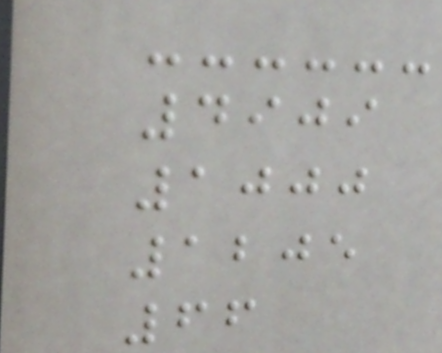4909
1000
1205
66
